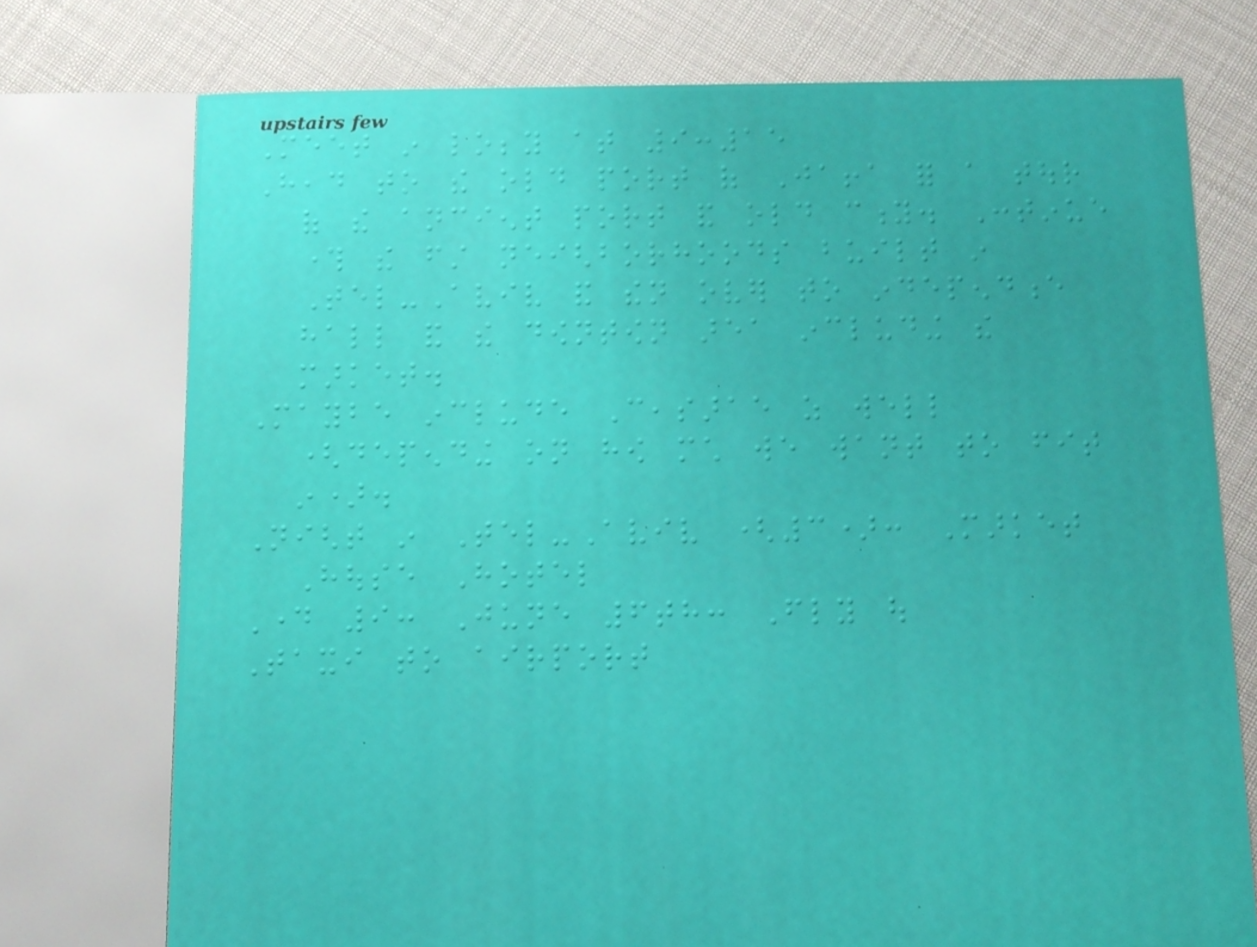Meet in lobby at 9:15
Head to the old port of Jaffa for a tour
of the ancient port and old city. Continue
through the first neighborhoods built in
Tel-Aviv and then over to independence
hall and the downtown area including the
market.
Maybe include Ceasarae as well
(depending on how much we want to fit
in).
Night in Tel-Aviv (3): Market
House Hotel
Day 9: June 6th: Fly out
Taxi to airport
